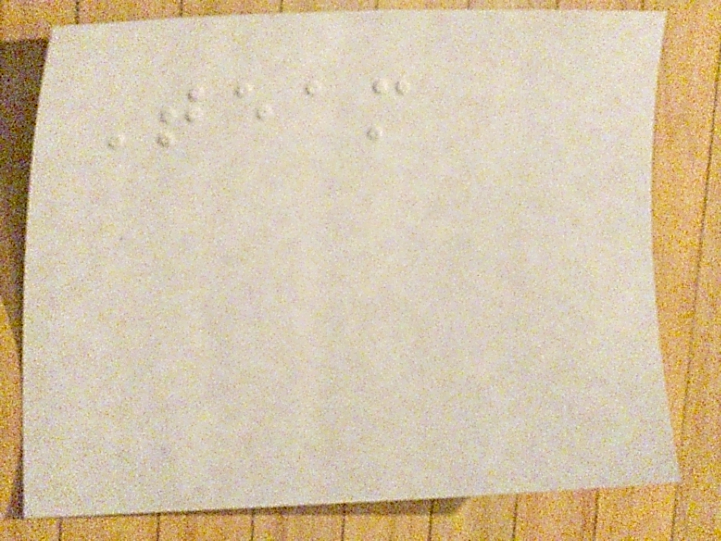Team
